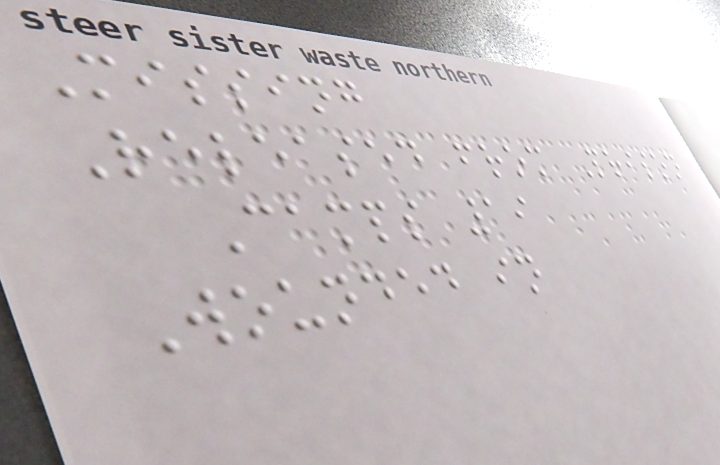Missing
Released from Prison
Camps 19
Wounded in
